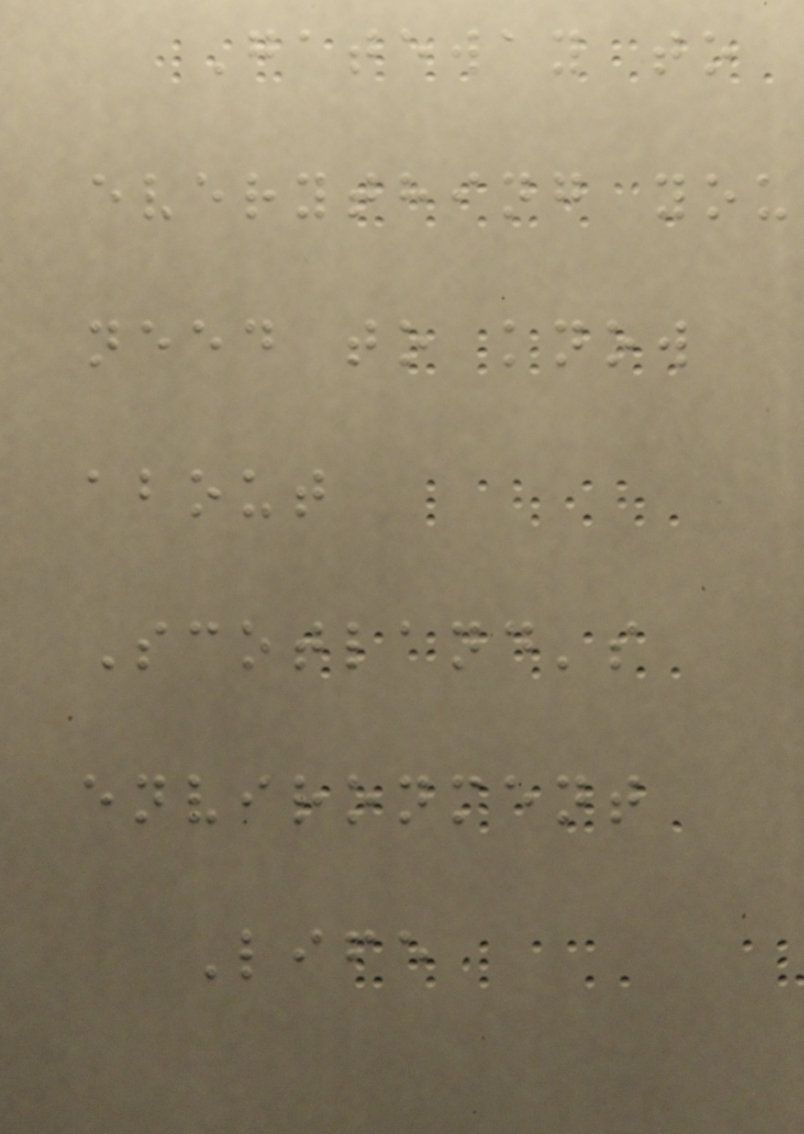Gateway to
everything you
need to know
about
Scotland's
environment
Life
